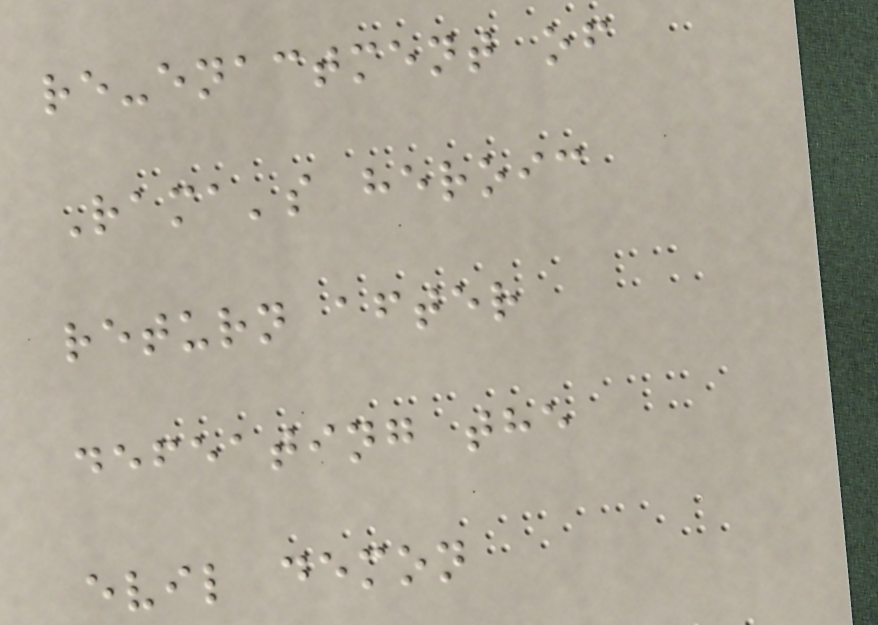re-enactment of
Rama's heroic
return after
defeating the
evil demon
